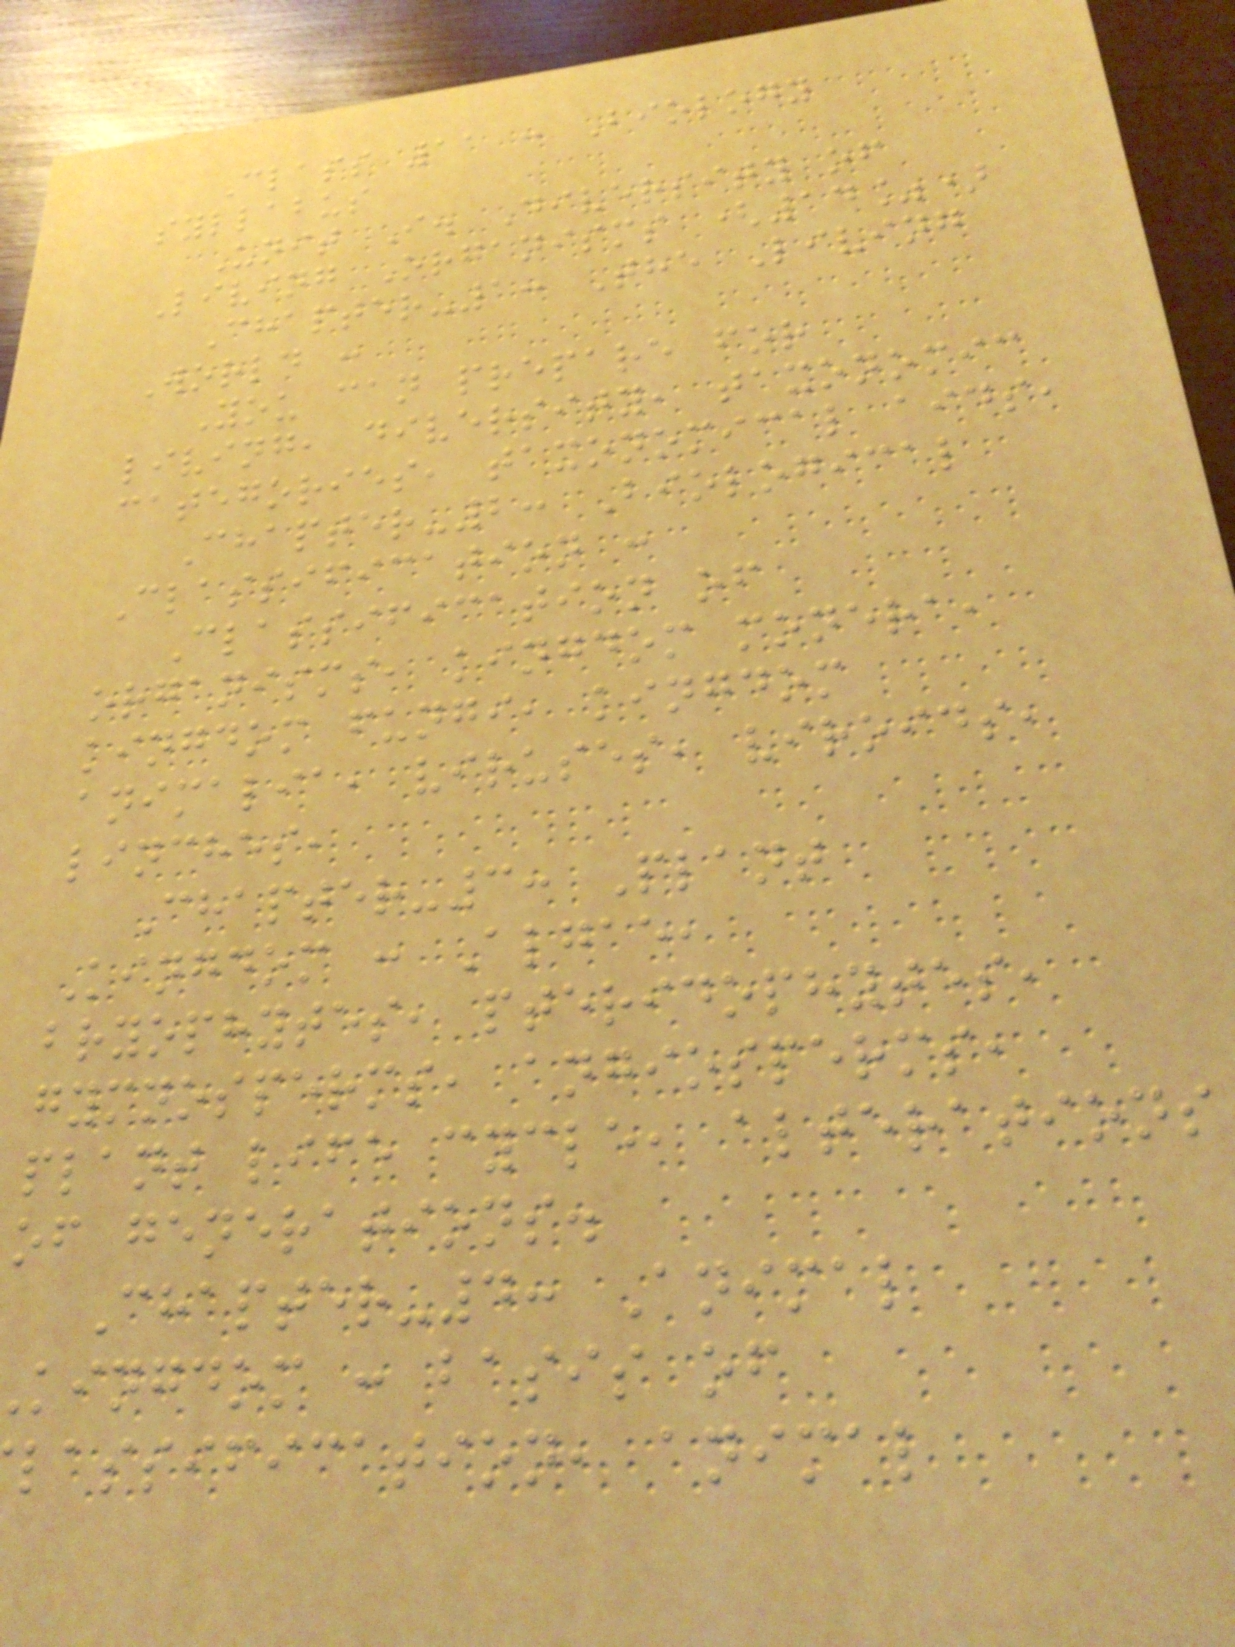Class 11 : Biology
syllabus
Unit I. Diversity of
Living Organisms (14%)
Chapter-1: The Living
World :
You can prepare for
living, diversity, taxonomic
categories, taxonomical aids,
Chapter-2: Biological
Classification :
Classification of
organisms, kingdom monera,
kingdom fungi, kingdom
animalia, viruses, viroids,
linches,
Chapter-3: Plant
Kingdom : Algae,
bryophytes, pteridophytes,
gymnosperms, angiosperms,
plant life cycle, alterations
of generations.
Chapter-4: Animal
kingdom : basis of
lassification, animal
